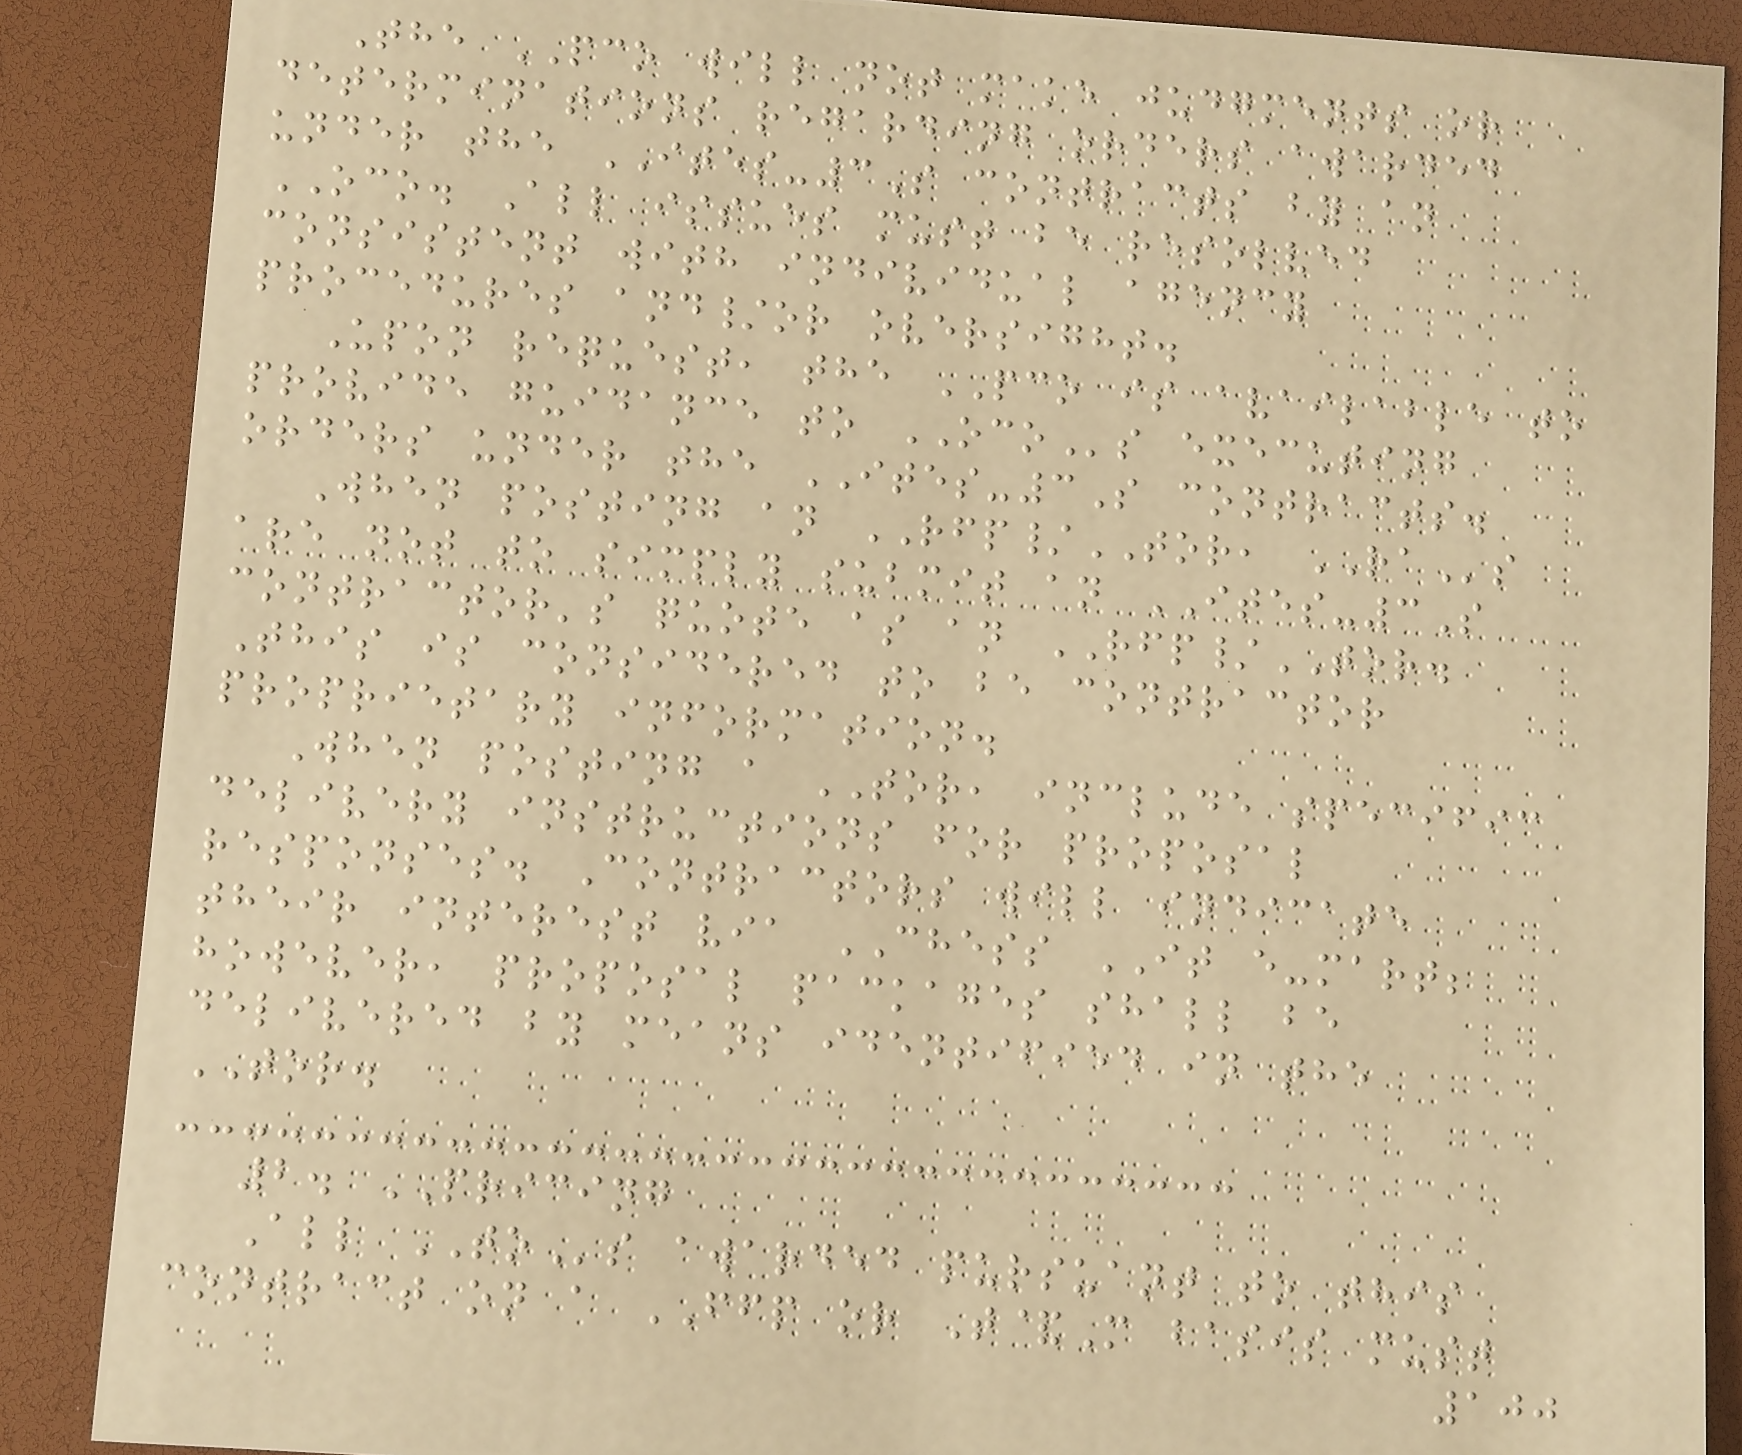The PCO will not make judgments or
determinations regarding orders awarded
under the ITES-3S contracts by an
OCO. All issues must be resolved
consistent with individual agency
procedures and/or oversight.
Upon request, the PCO is available to
provide guidance to OCOs executing
orders under the ITES-3S contracts.
When posting an RFP/TOR, RAs
are not to simply submit an ITES-3S
contractor's quote as an RFP/TOR.
This is considered to be contractor
proprietary information.
When posting a TOR, include specific
delivery instructions for proposal
responses. Contractors will indicate
their interest via CHESS IT e-mart;
however, proposal packages shall be
delivered by means identified in the
TOR.
2. PRICING
All TOs awarded pursuant to this
contract on a FFP or T&M basis must
100
